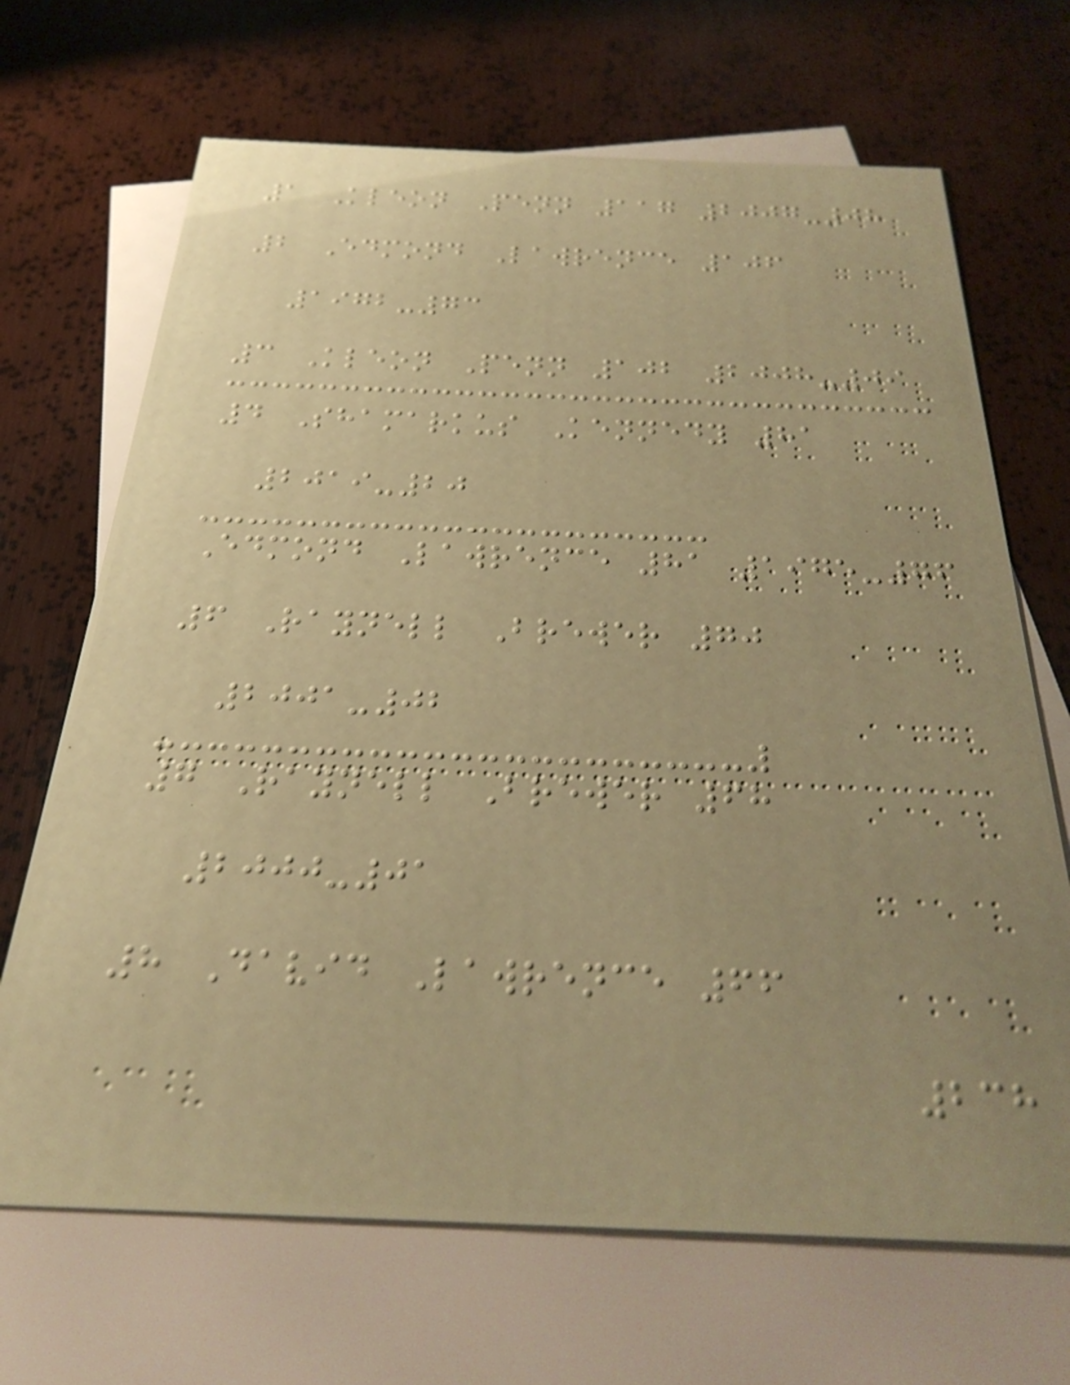1 Kleon Penn 117 2007-08
2 Edmond Lawrence 106
1972-73
3 Kleon Penn 102 2008-09
4 Shamarkus Kennedy 81
2019-20
Edmond Lawrence 81 1975-76
6 Raynell Brewer 70
2001-02
7 Raynell Brewer 68
2000-01
8 David Lawrence 66
238
